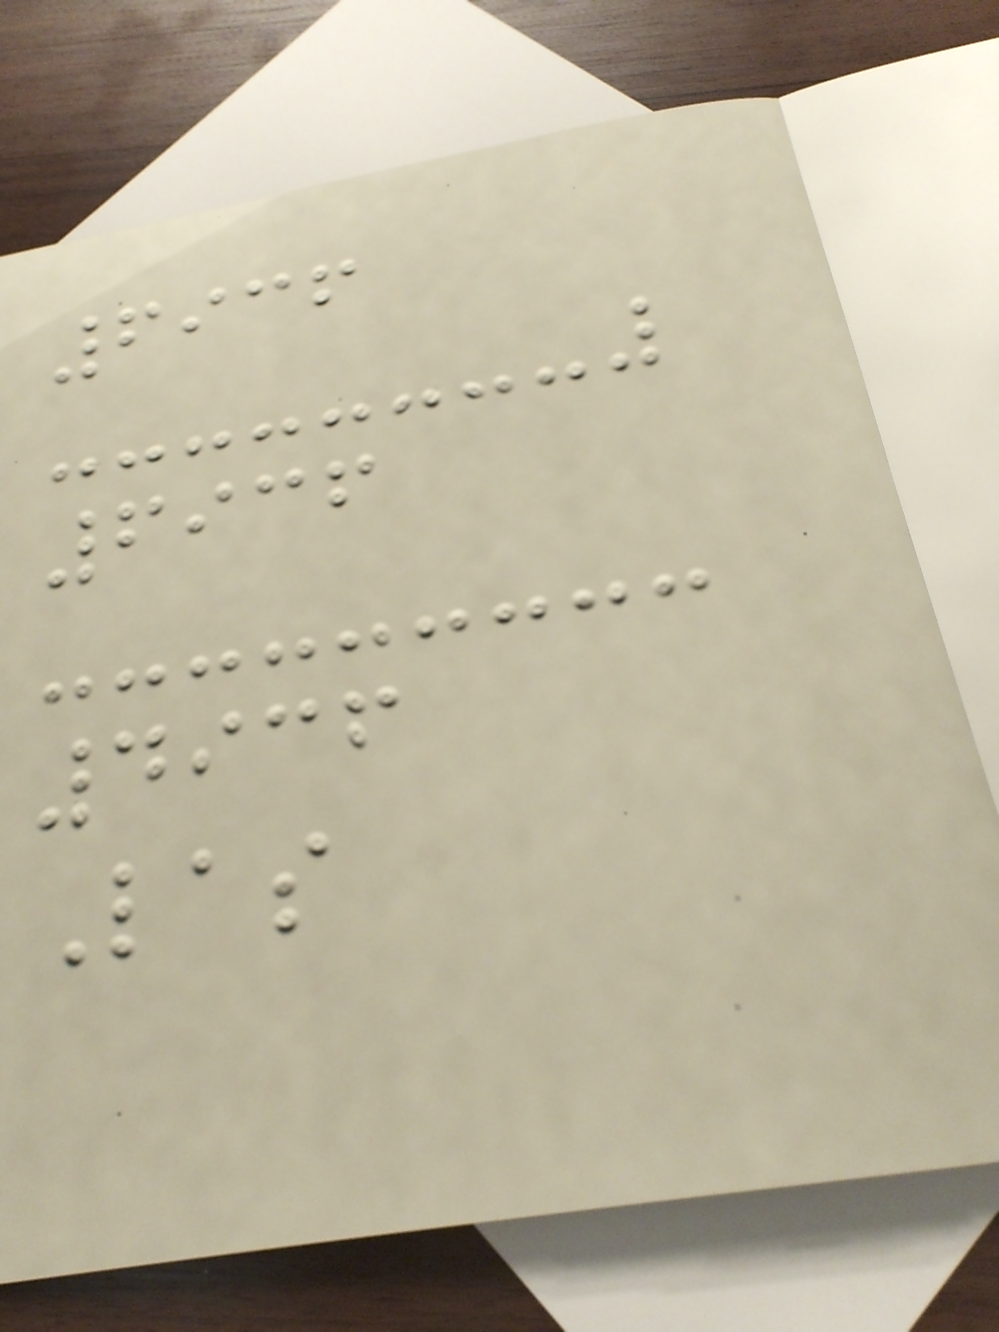6936
6936
4936
Las
